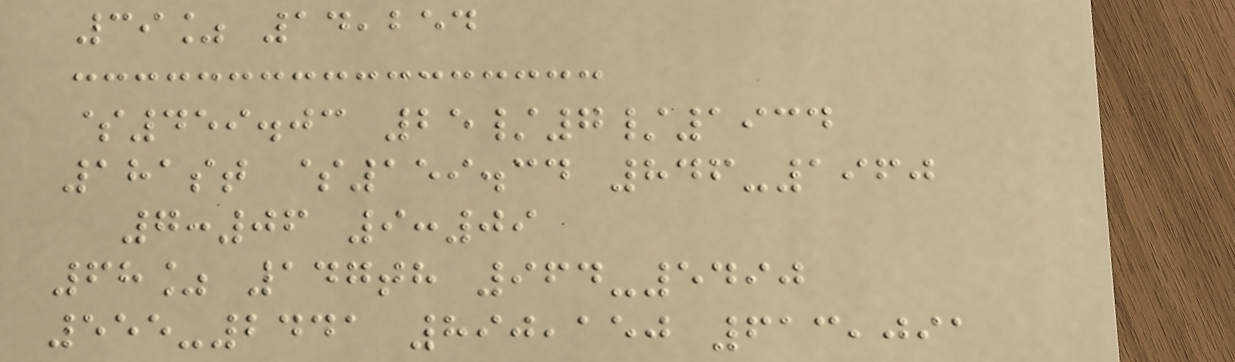39% 14,254
$459.03 25/7/1934
181st $159.34 846-1960
7:06 9:09
68% 147th 964-5490
555-2441 890,150 613,091
